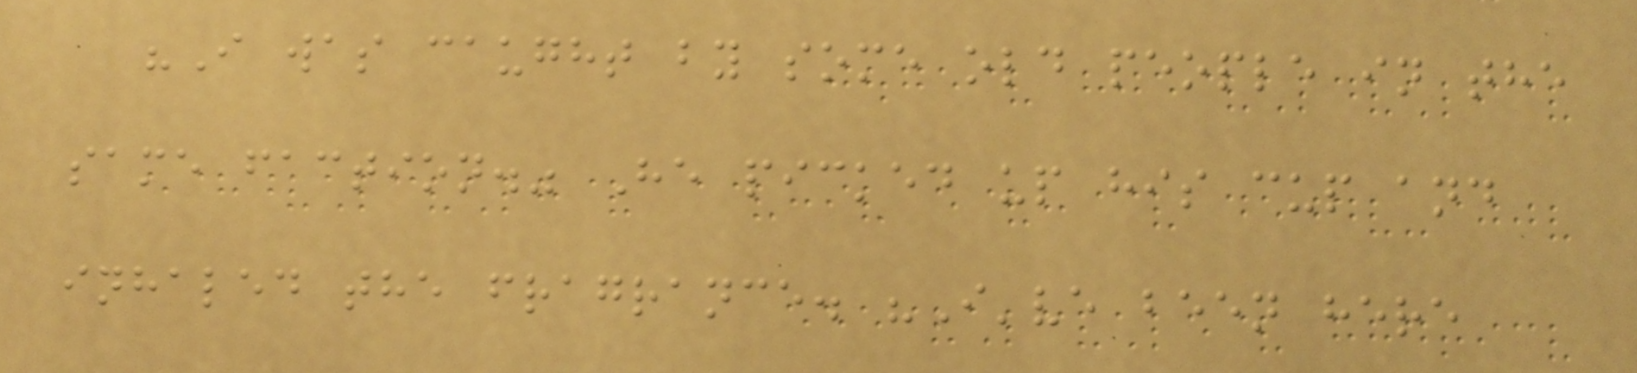"I was caught by some old people in the
same faction." He picked up his cup and
inhaled the fragrance. "I've been here
